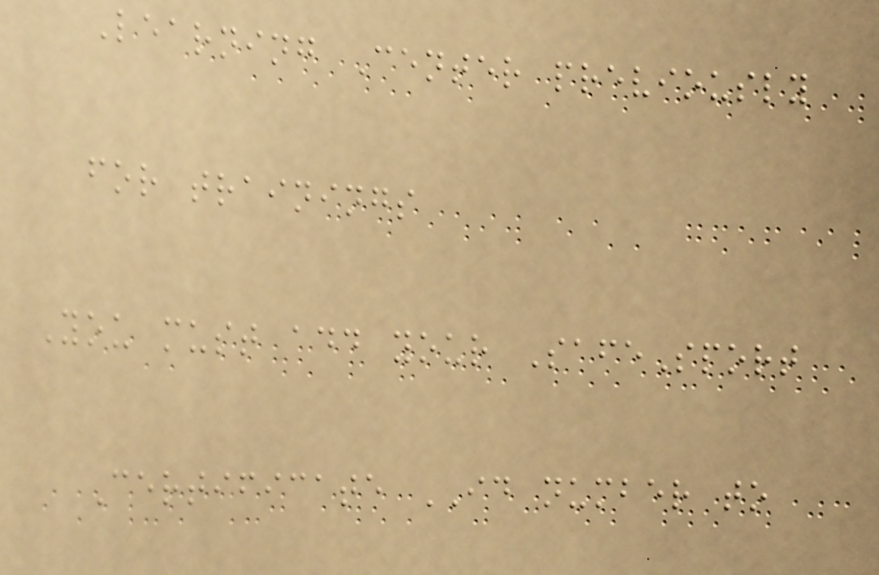Learning Center previously
for trainings
You must add your SafeSport
Certificate ID number to
